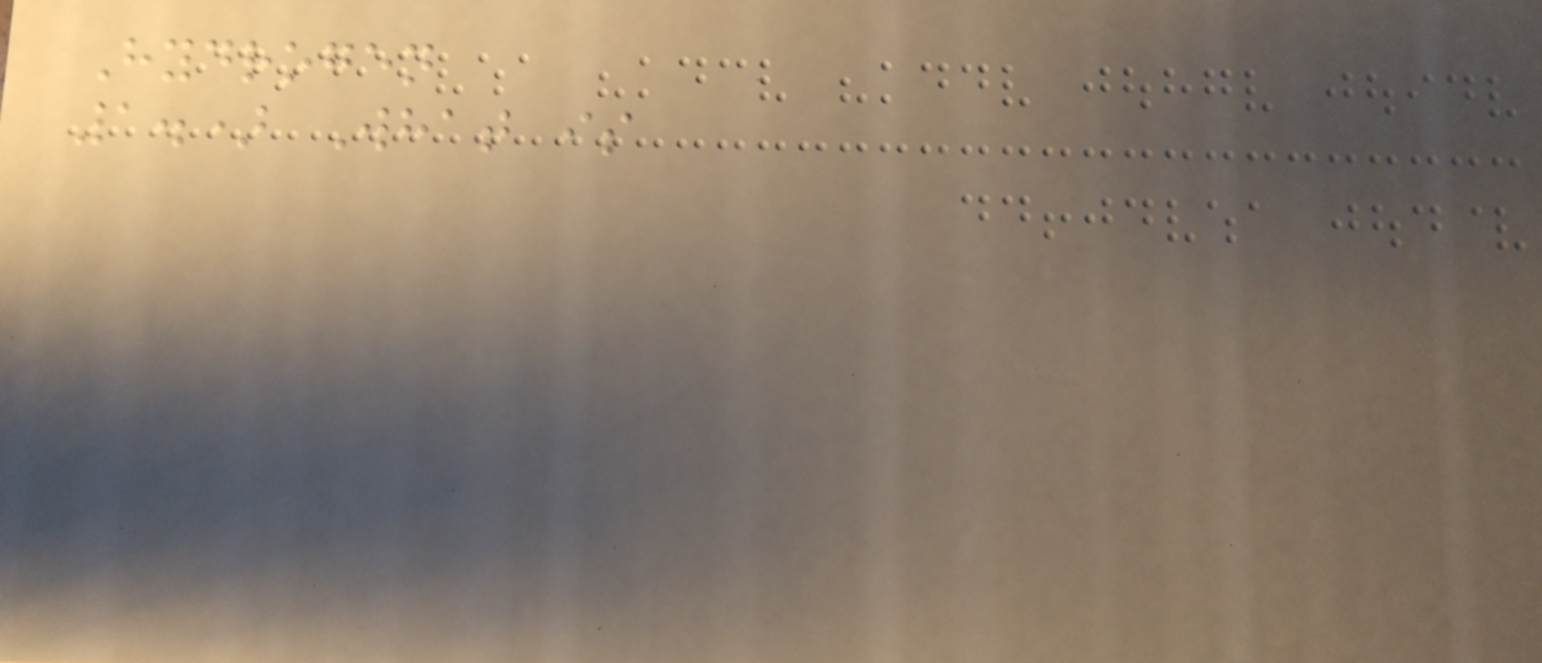Hydrogen
1.) What is
